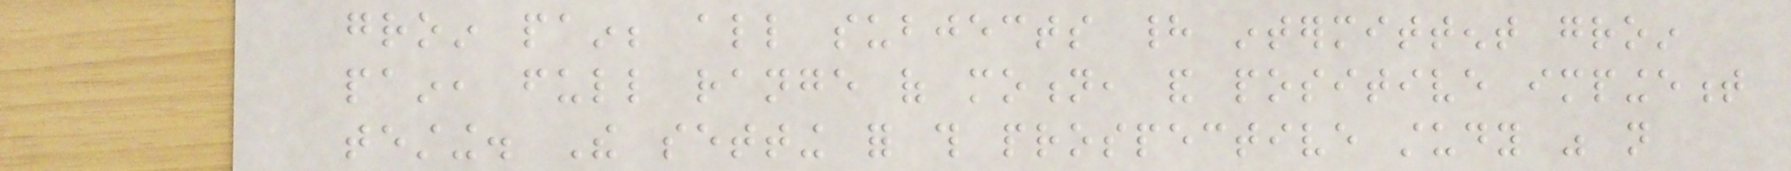groin pain; all subjects had intermittent groin
pain, full range of motion, and positive impingement
testing. The setting for this prospective study was not
